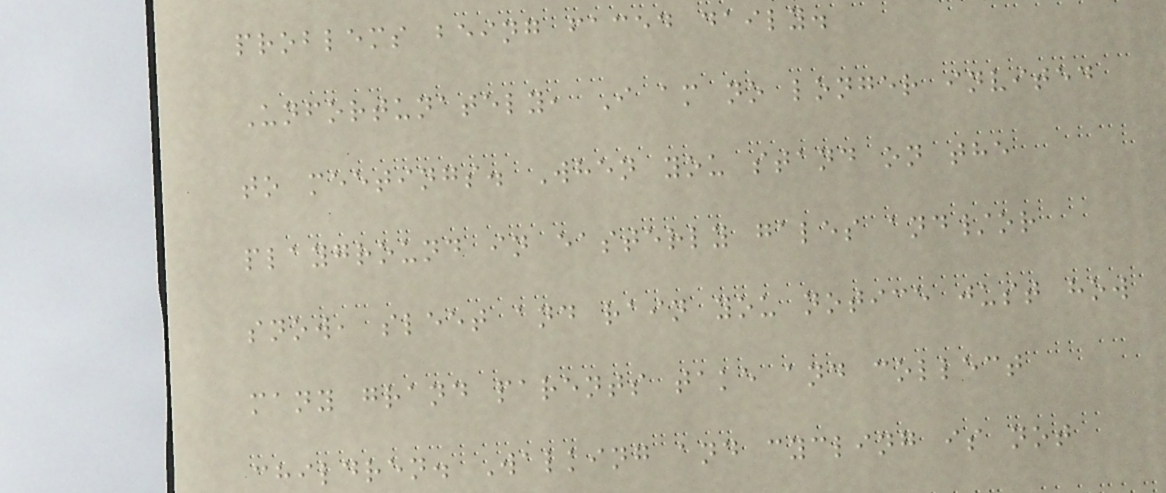problems being faced daily.
Unfortunately, I am no longer invited
to meetings. When you stand on the
playground in easterly gales and/or
snow, sleet and rain you notice just how
many grand parents take and collect
children. Walking and cycling is not
